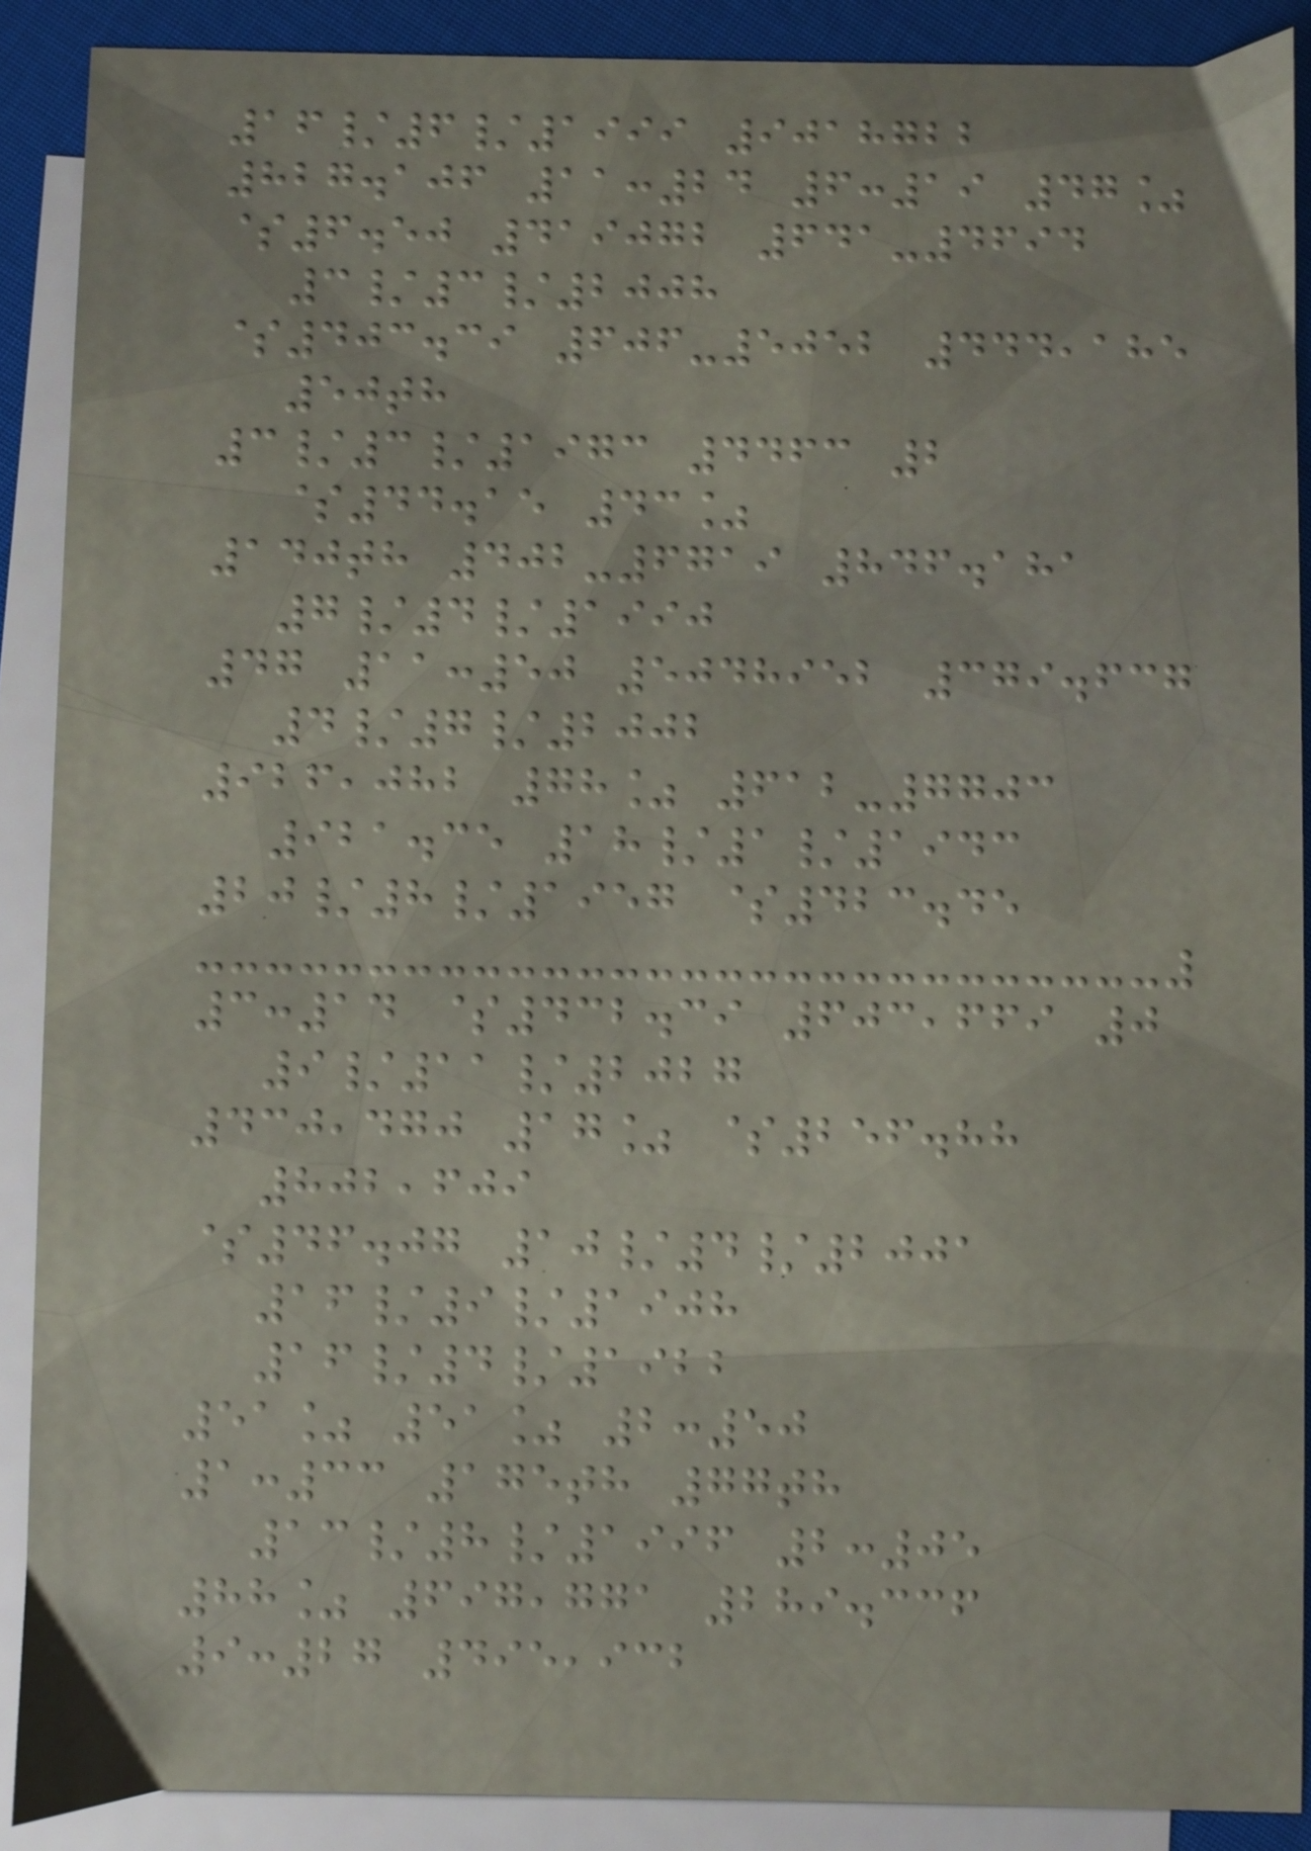16/6/1999 9018722
827.106 11:24 6:19 47%
$6.50 419072 641-4694
3/3/2008
$403.39 606-5052 444,185
50th
3/3/1973 4463 2
$44.15 43%
140th 402-6719 846.181
7/4/1990
47 11:50 5048952 379.637
4/7/2002
926,082 78% 612-7703
921.35 18/1/1943
20/8/1957 $423.45
3:14 $432.39 603,669 0
9/11/2027
430,470 17% $256.88
802,609
$46.07 10/4/2001
16/9/1908
16/4/1922
51% 51% 2:50
1:33 175th 77th
13/8/1996 2:05
88% 697,771 289.336
9:27 495,932
